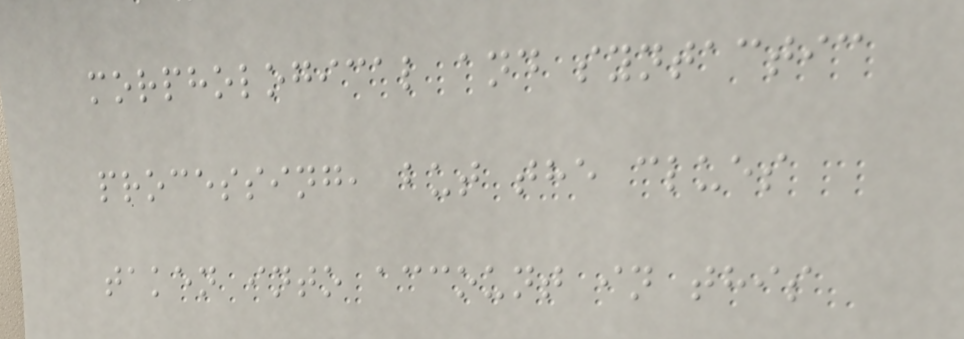morphological and syntactic
processing, but the clues
taken into account in this
